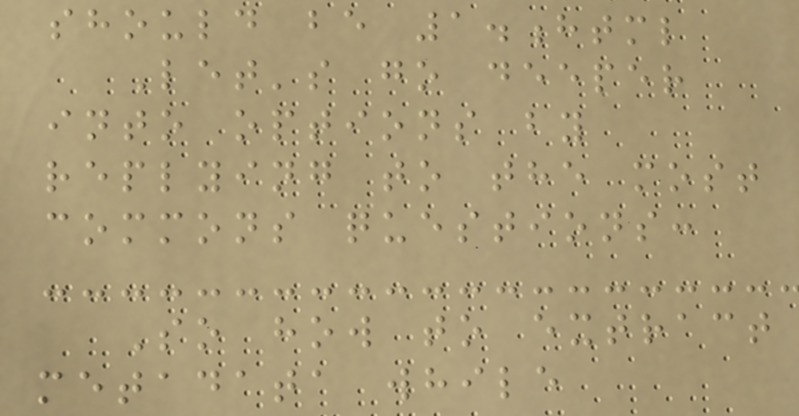should be 1.html
Let's go deeper
into options by
replying to the most
commons questions:
So how to extract
metadata while
